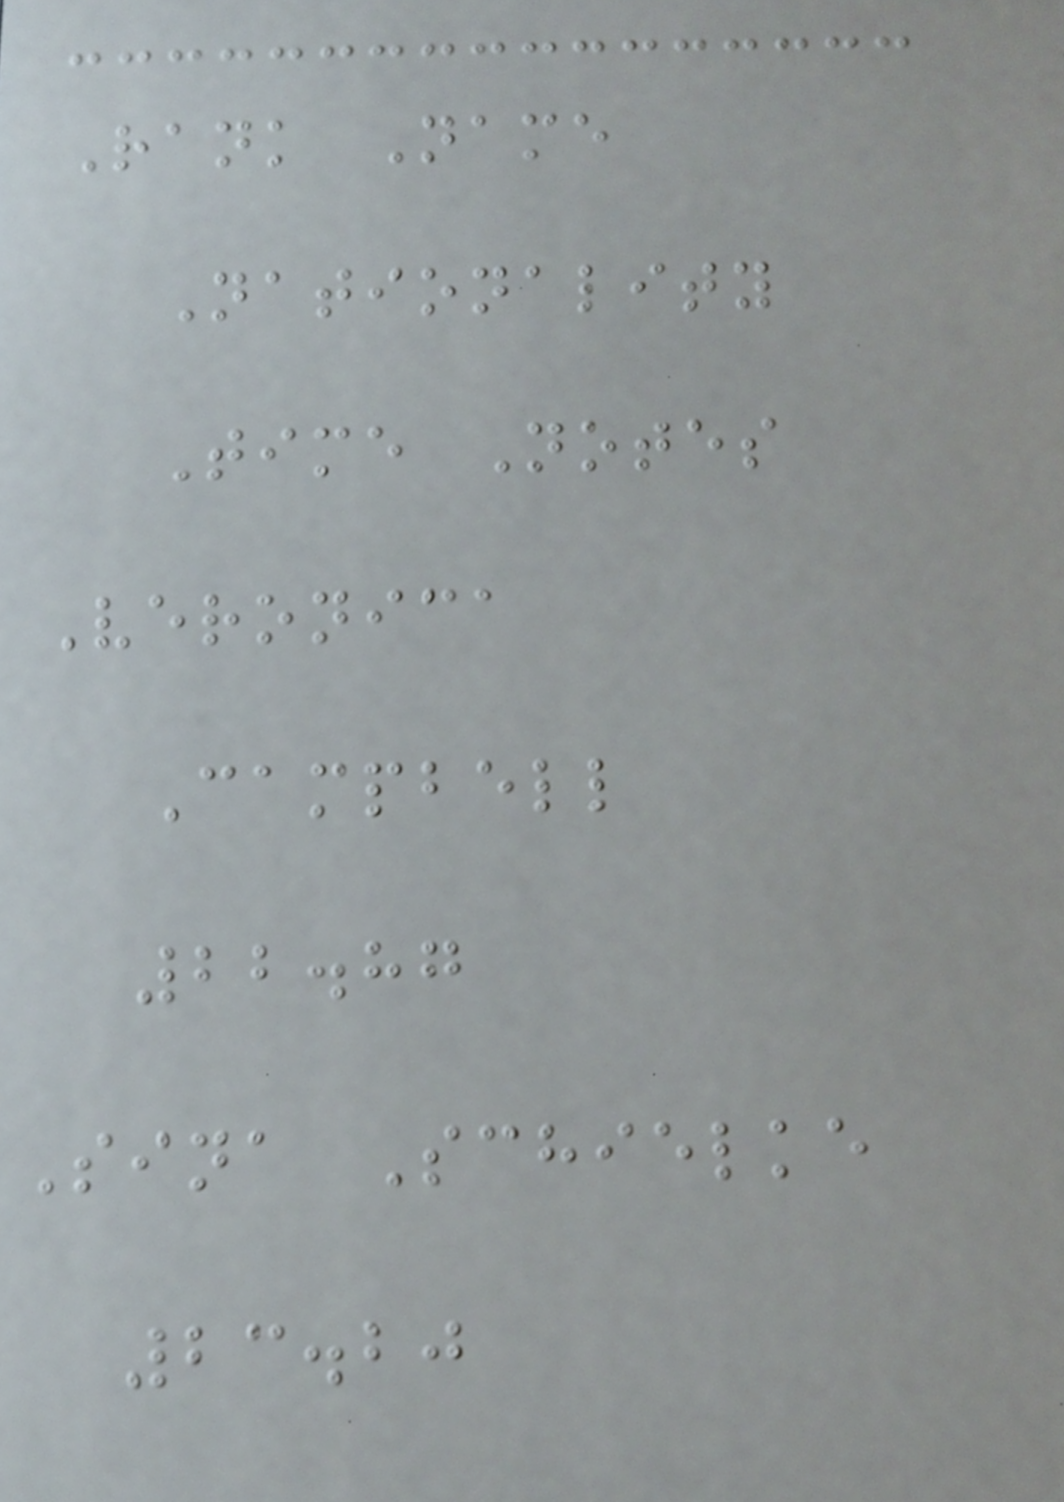Rank Name
Nationality
Time Notes
Veronica
Campbell
22.87
Sina Schielke
23.20
